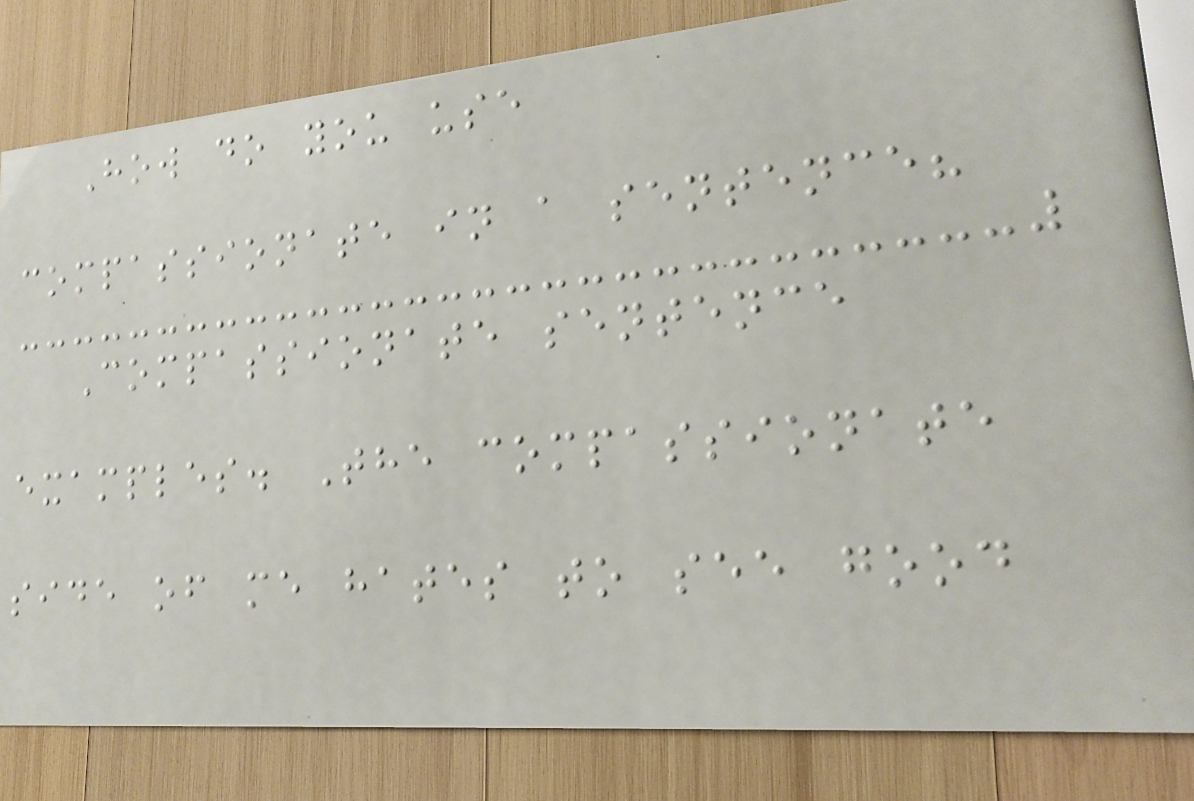How do you use
compassionate in a sentence?
Compassionate sentence
examples. The compassionate
side of me hates to see good
